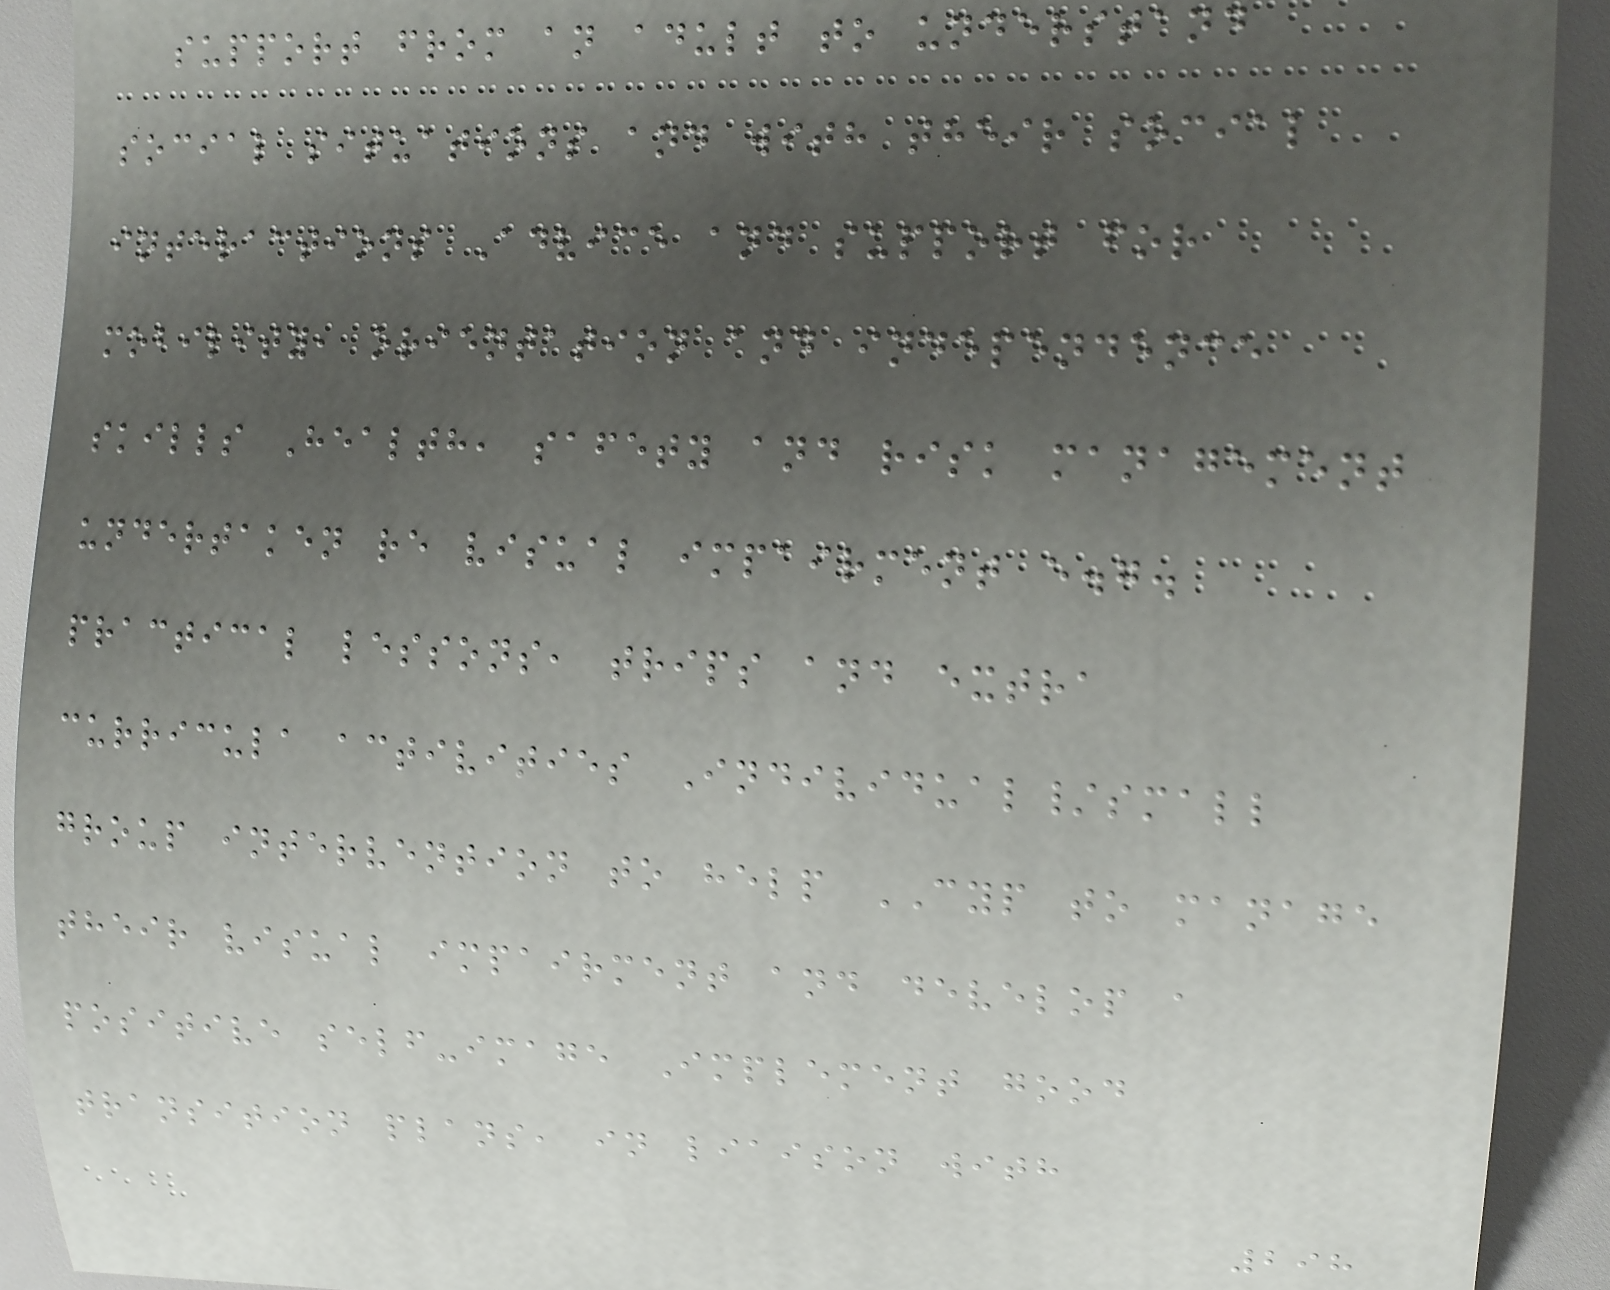support from an adult to understand
social situations and with their social
interactions Advice and support for
mobility, orientation and independence
skills Health, safety and risk management
undertaken re visual impairment e.g.
practical lessons, trips and extra
curricula activities Individual/small
group intervention to help CYP to manage
their visual impairment and develop a
positive self-image Implement good
transition plans, in liaison with
298
